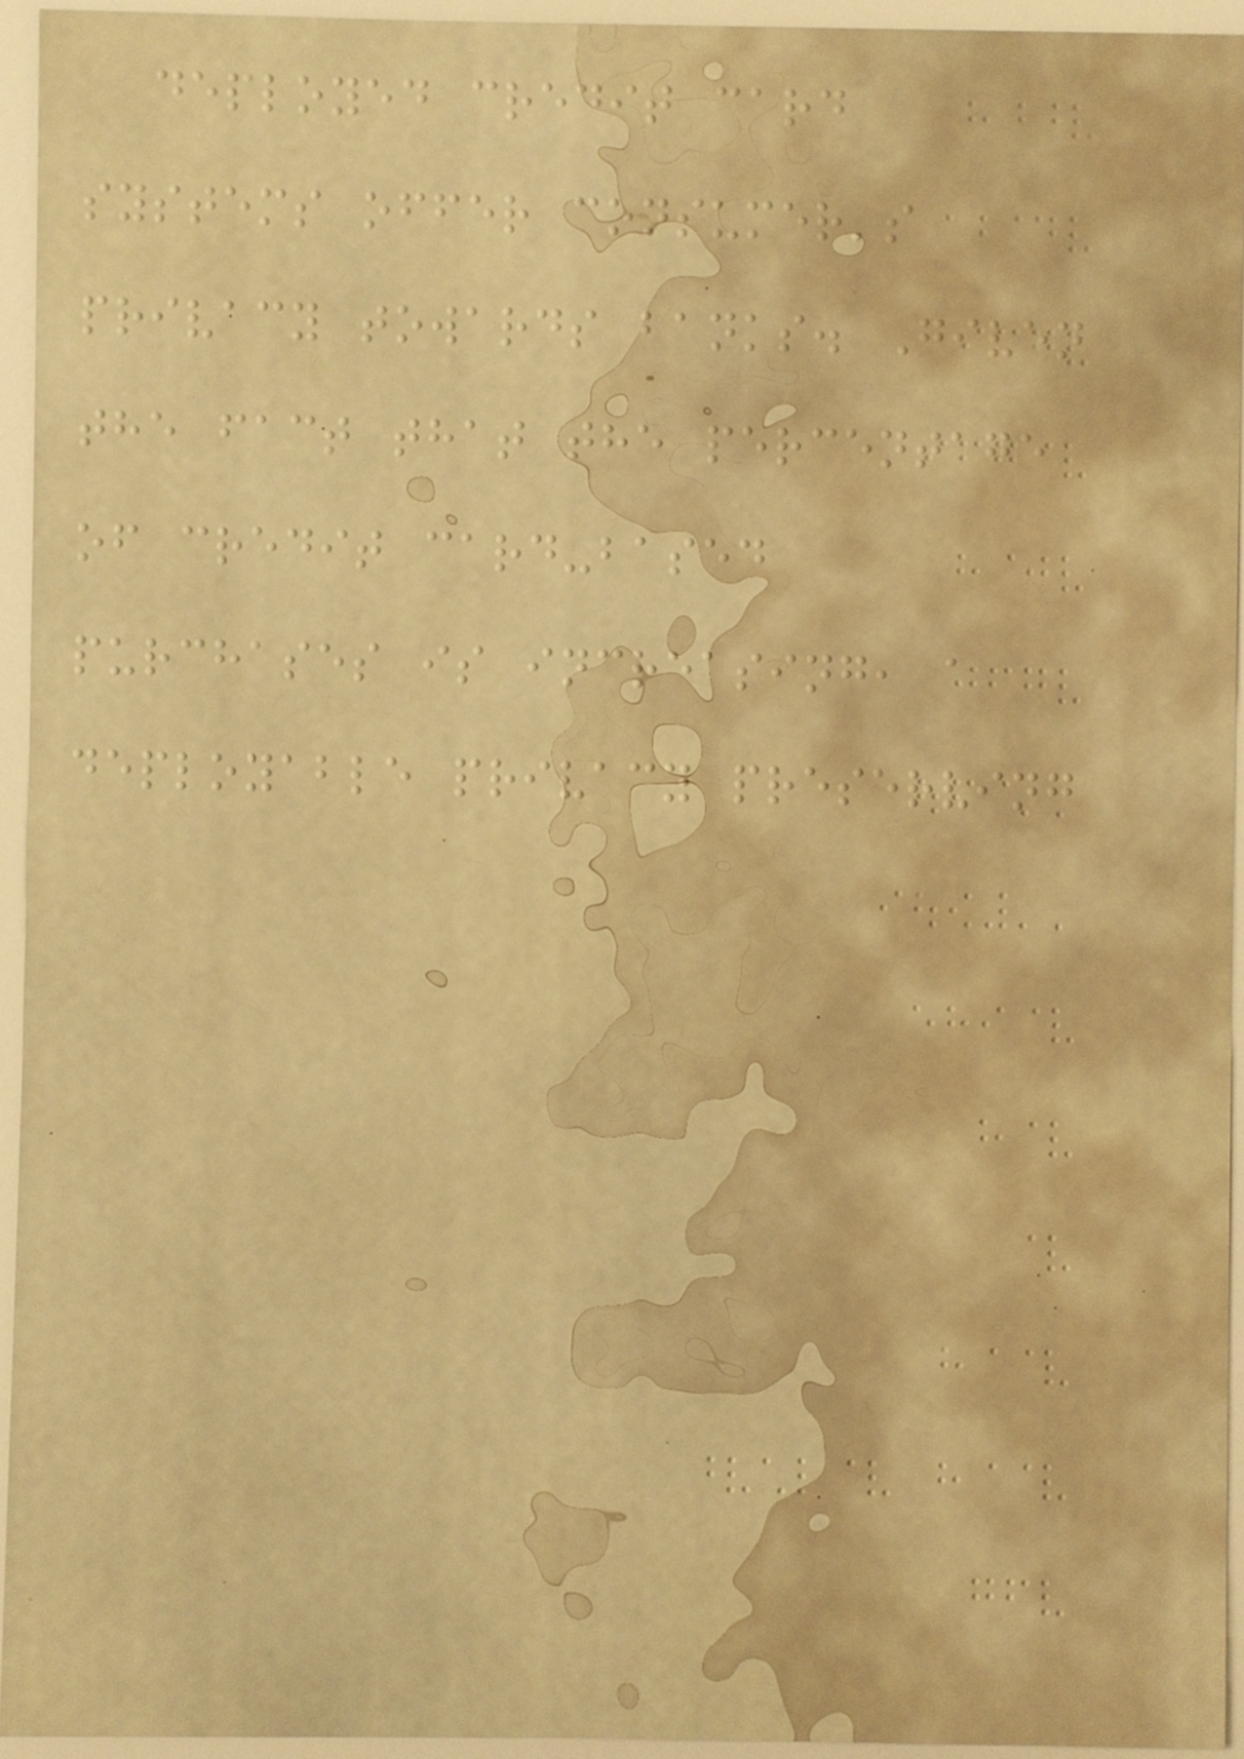deployed credit card
systems offer consumer's
privacy towards banks. Given
the fact that the percentage
of credit card-based
purchases is increasing, a
deployable privacy preserving
